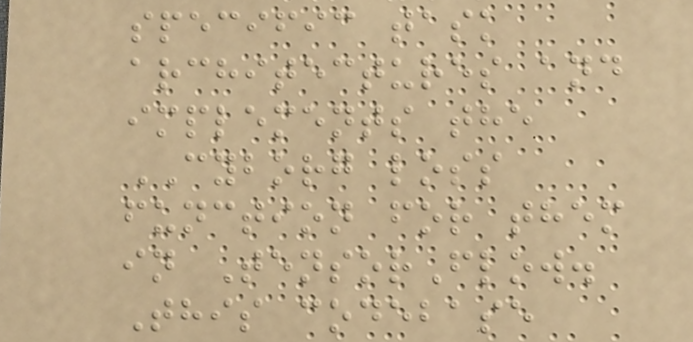specific task
architectures and
implements the
CYBORG loss
function for them
in TensorFlow.
This codebase
